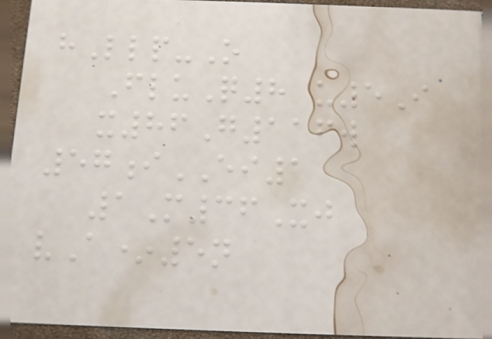hLlp-O
FluQ8 u5I
x86G116w
57iEI1
1M36Xj
vA*5n
